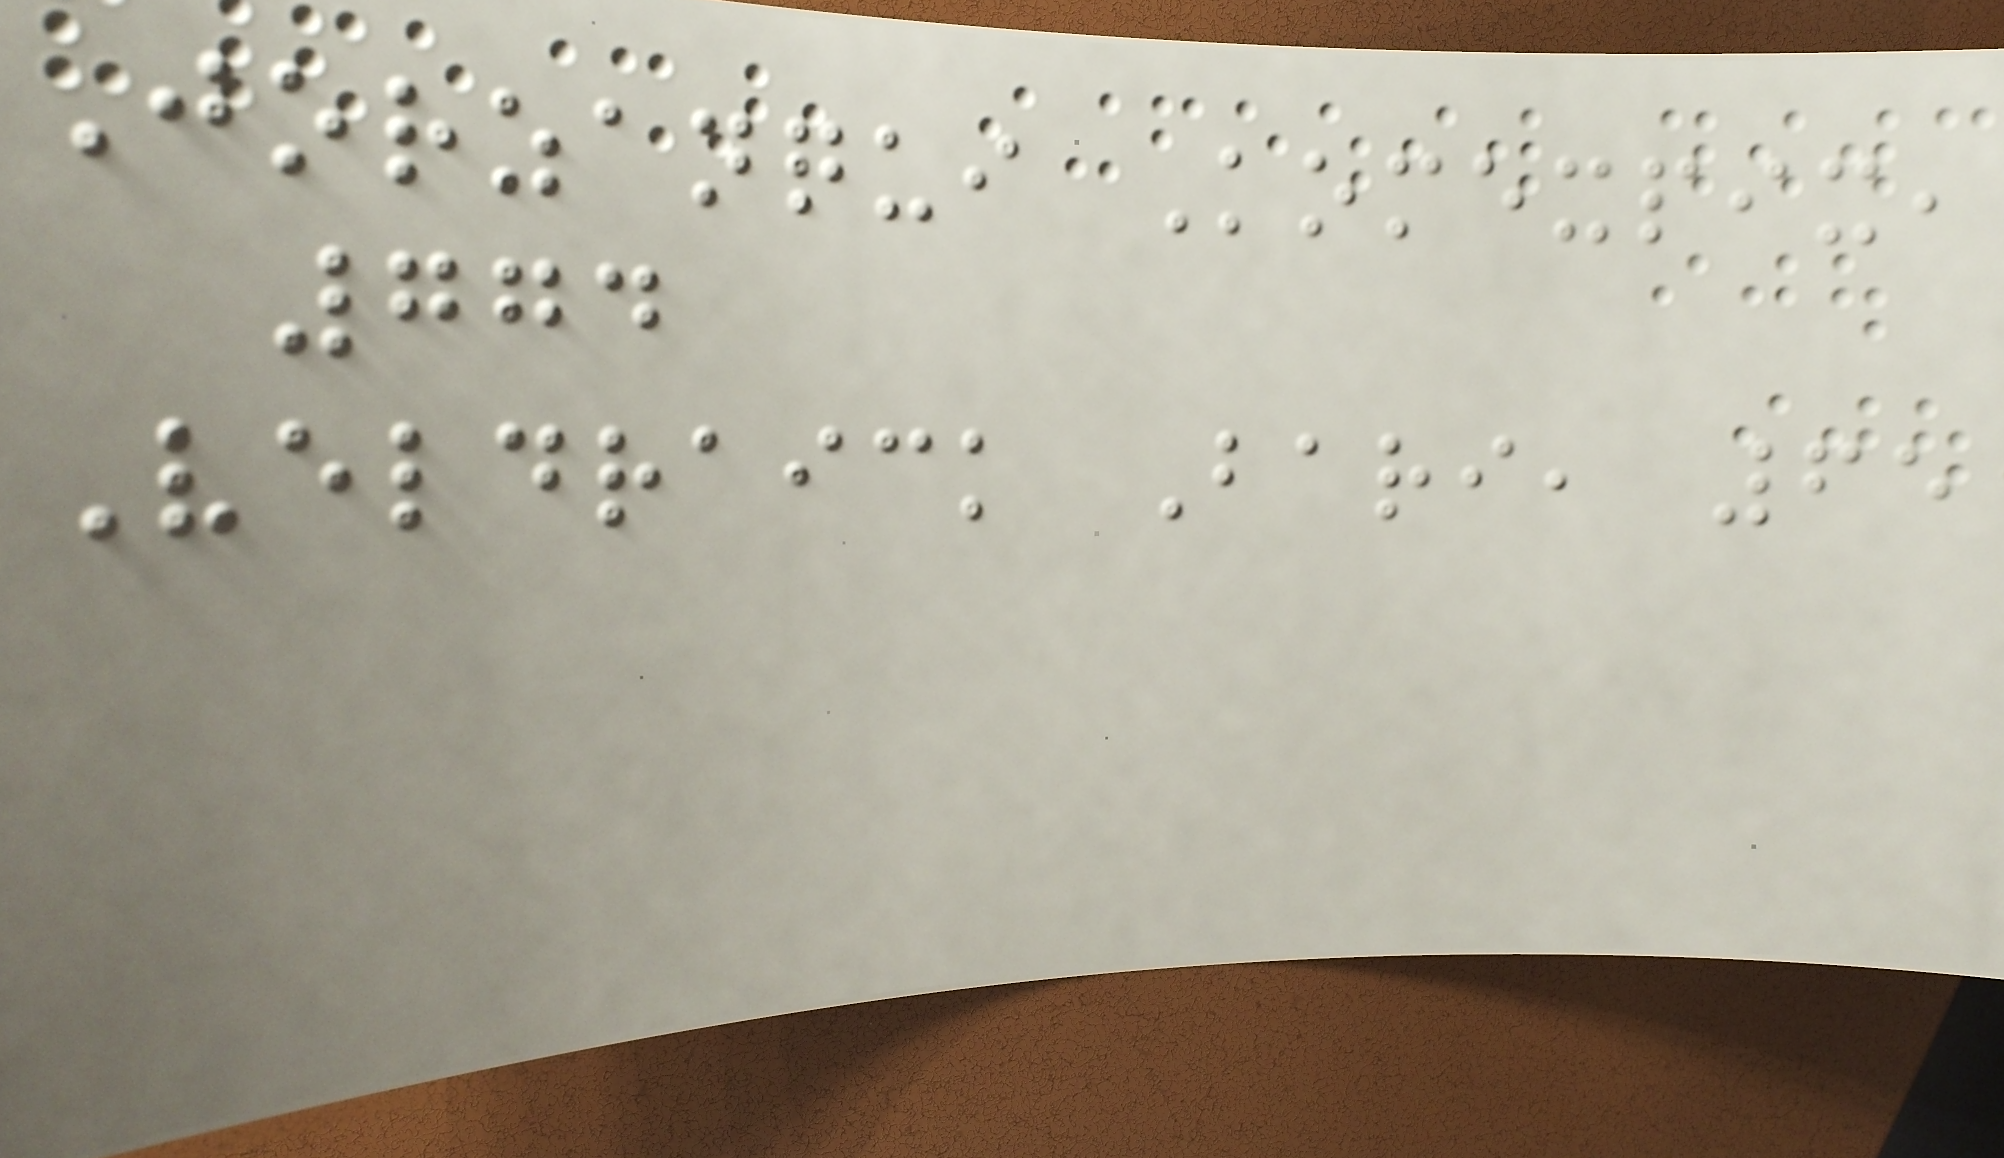Jorzanqui Komexpix,
774
Veldraick Bari, 65
